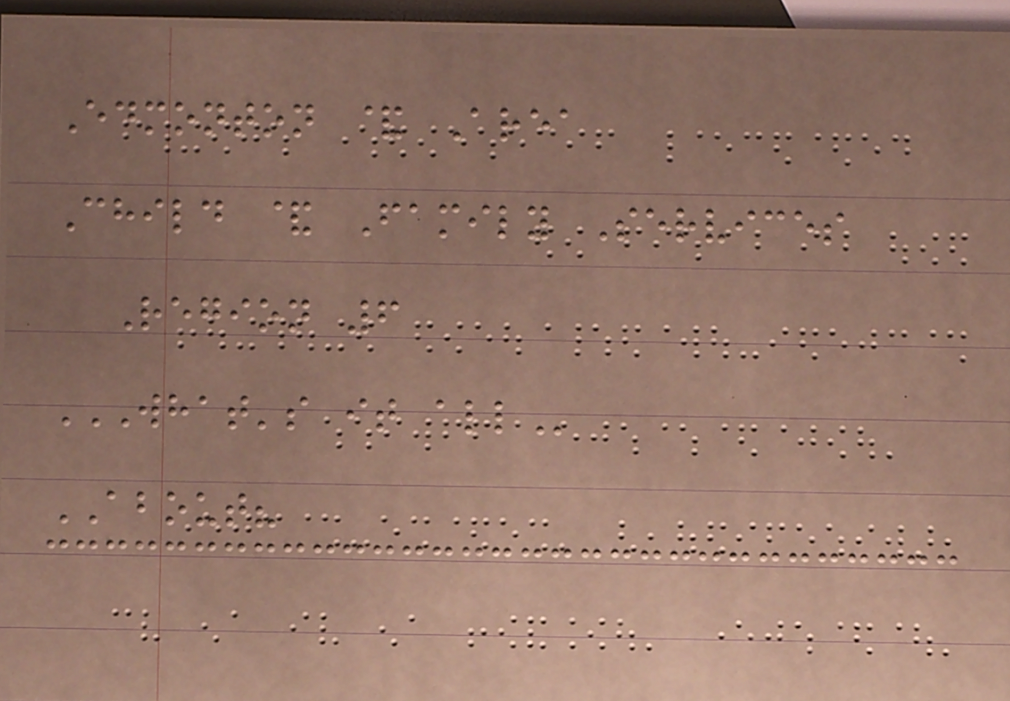Edmonton & Area
Child & Family Services
Region 6
WHAT'S IT ALL
ABOUT?
